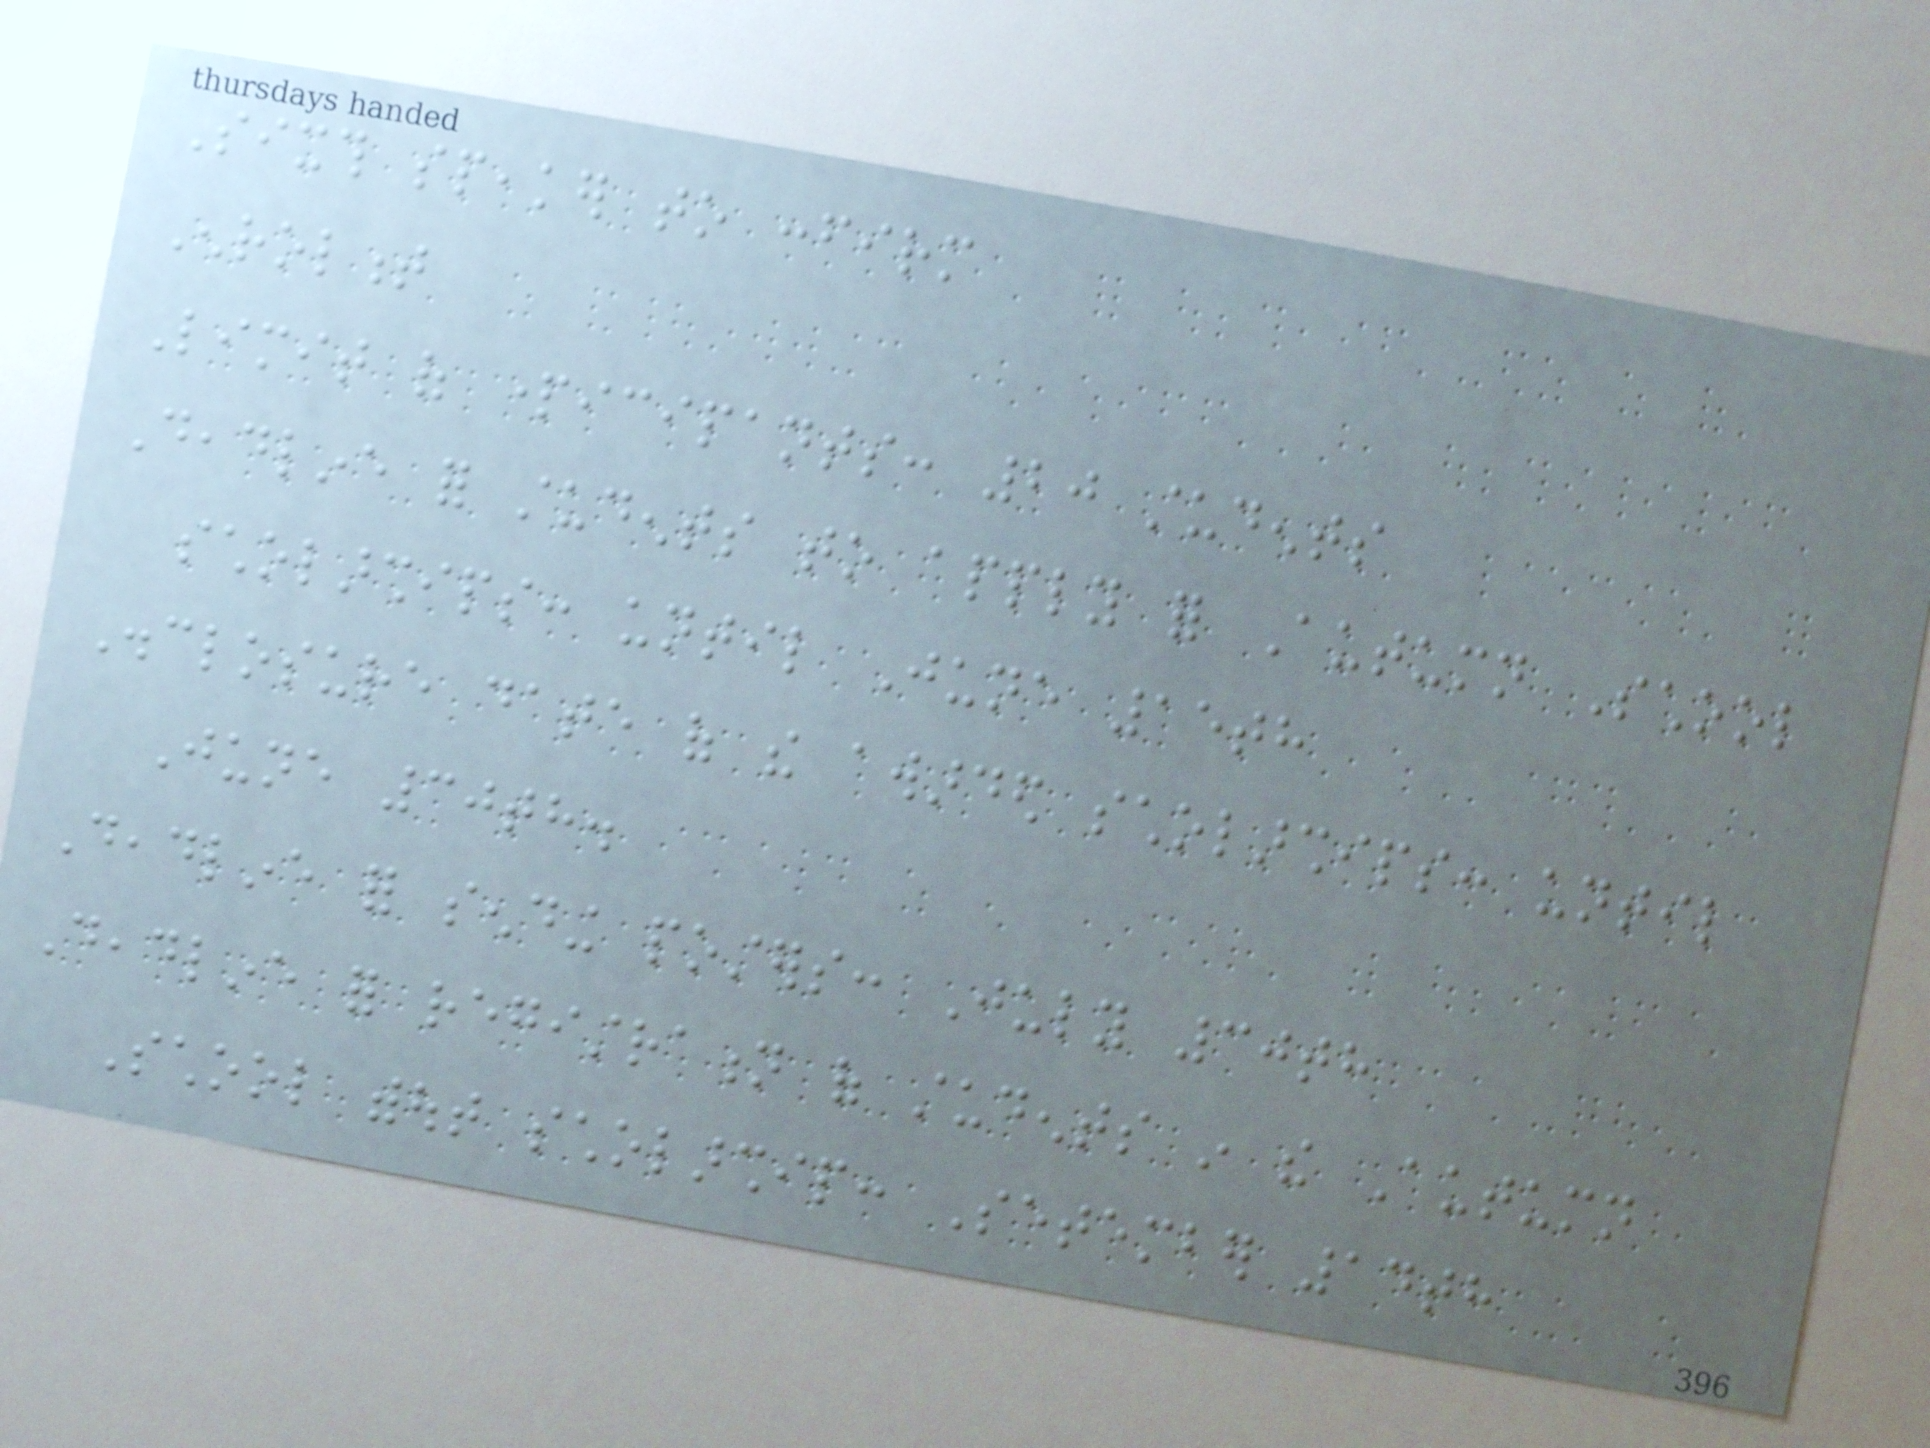Sixth speaker to confirm
Enrolment
Limit of participants: 20 students
Deadline for students to apply for Autumn School
scholarships: until June 15th
Disclosure date of the awarded scholarships: until
June 30th.
Deadline for sending posters: July 30th
Deadline for registration of students in the Autumn
School without scholarship: Setember 14th
